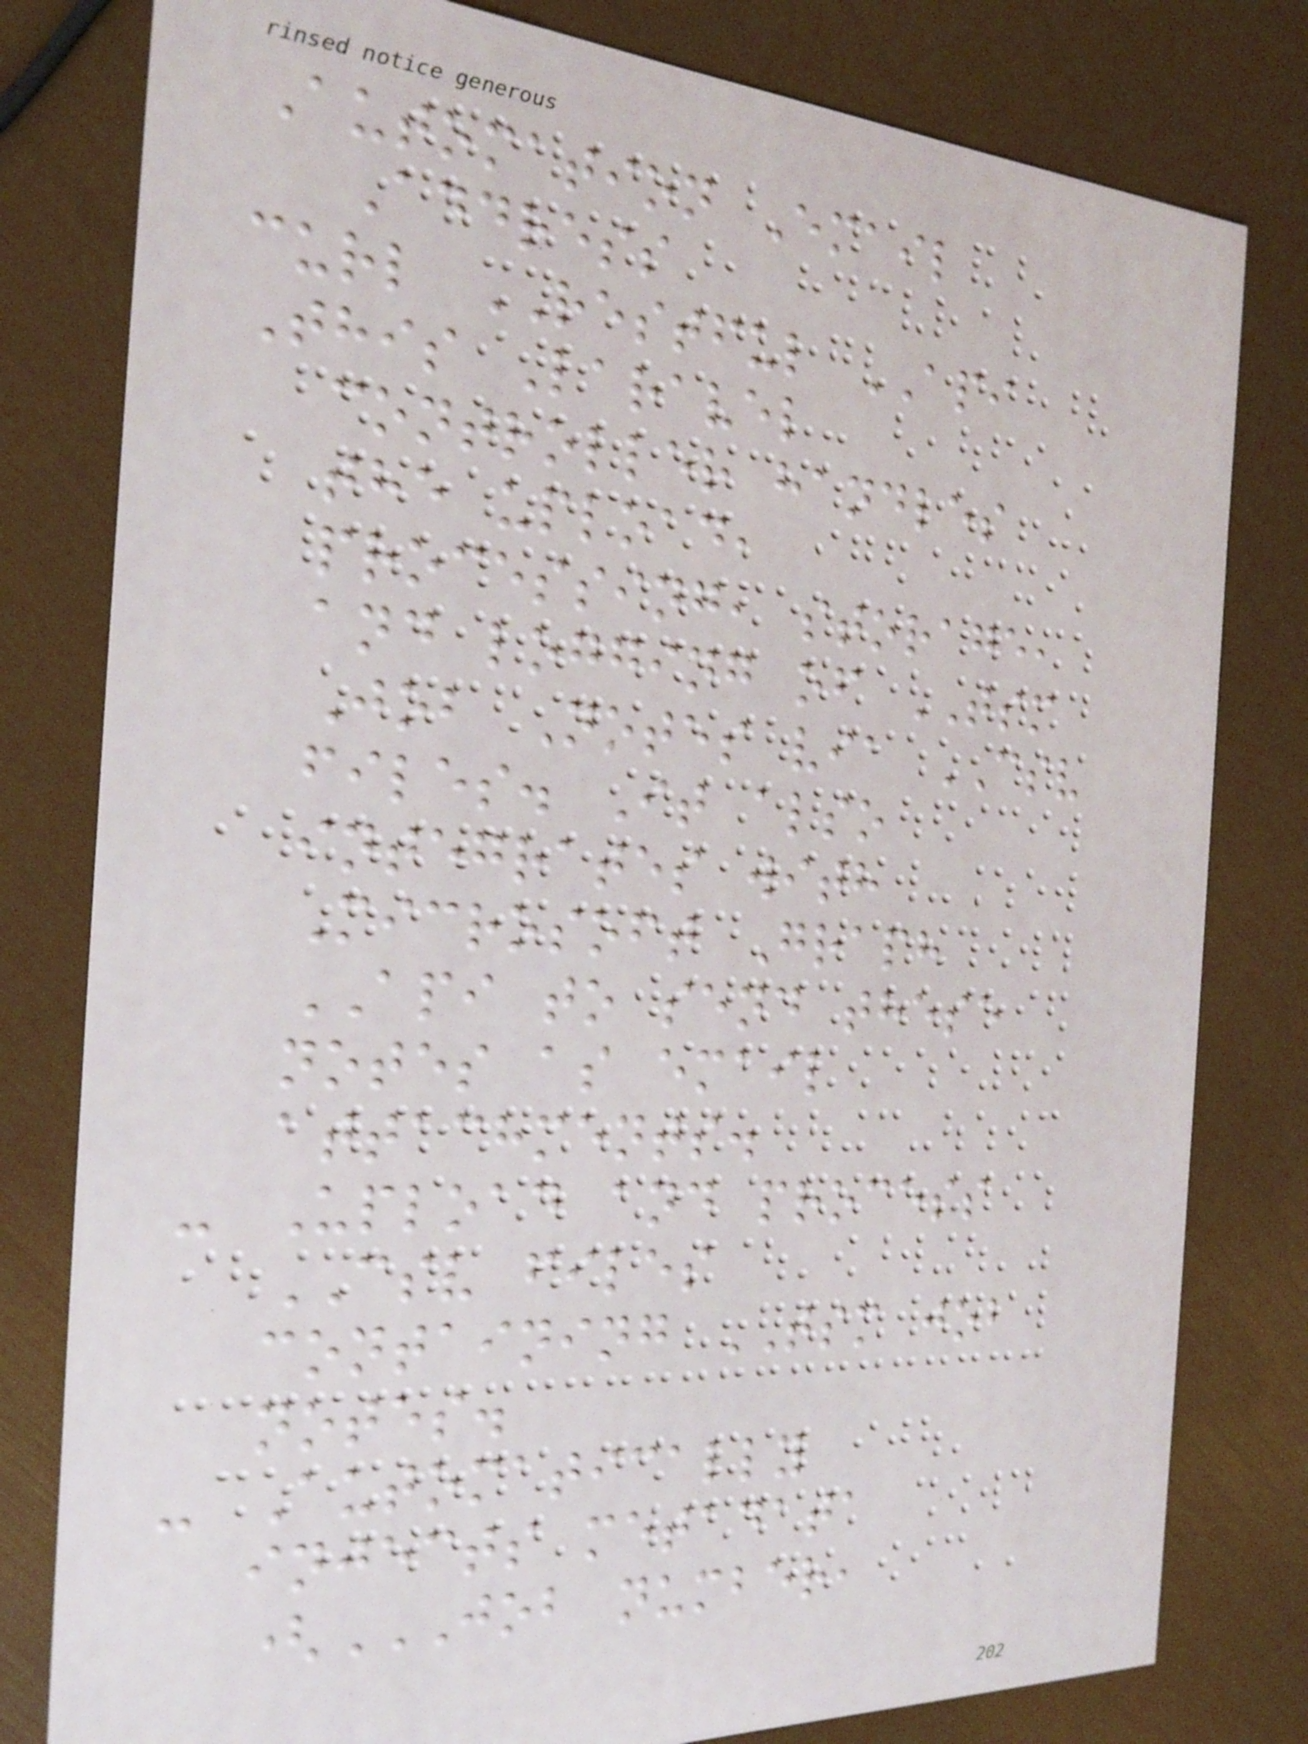Automation Email
Address
curl RESTFUL API
This Laravel
controller handles
the upload,
processing, storage,
and logging of TSM
Job Notes via CSV
files. It also
integrates with
Microsoft Graph
API to send these
notes as email
attachments.
- Upload and process
CSV files
containing TSM job
notes.
- Automatically
injects metadata
(JOB NUMBER,
